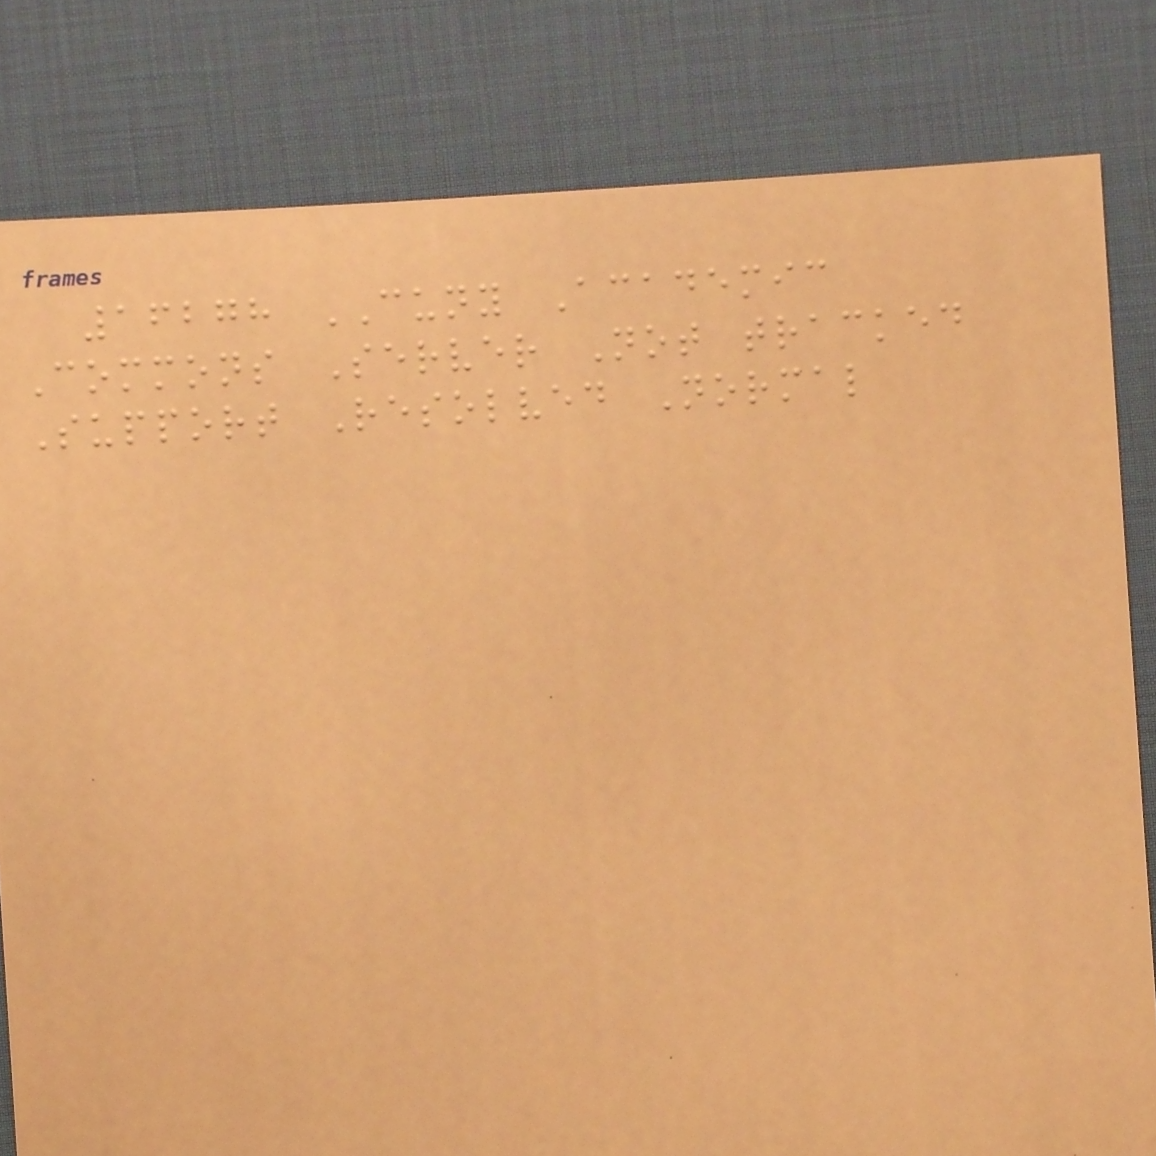16278 CUNY Academic
Commons Server Not tracked
Support Resolved Normal
